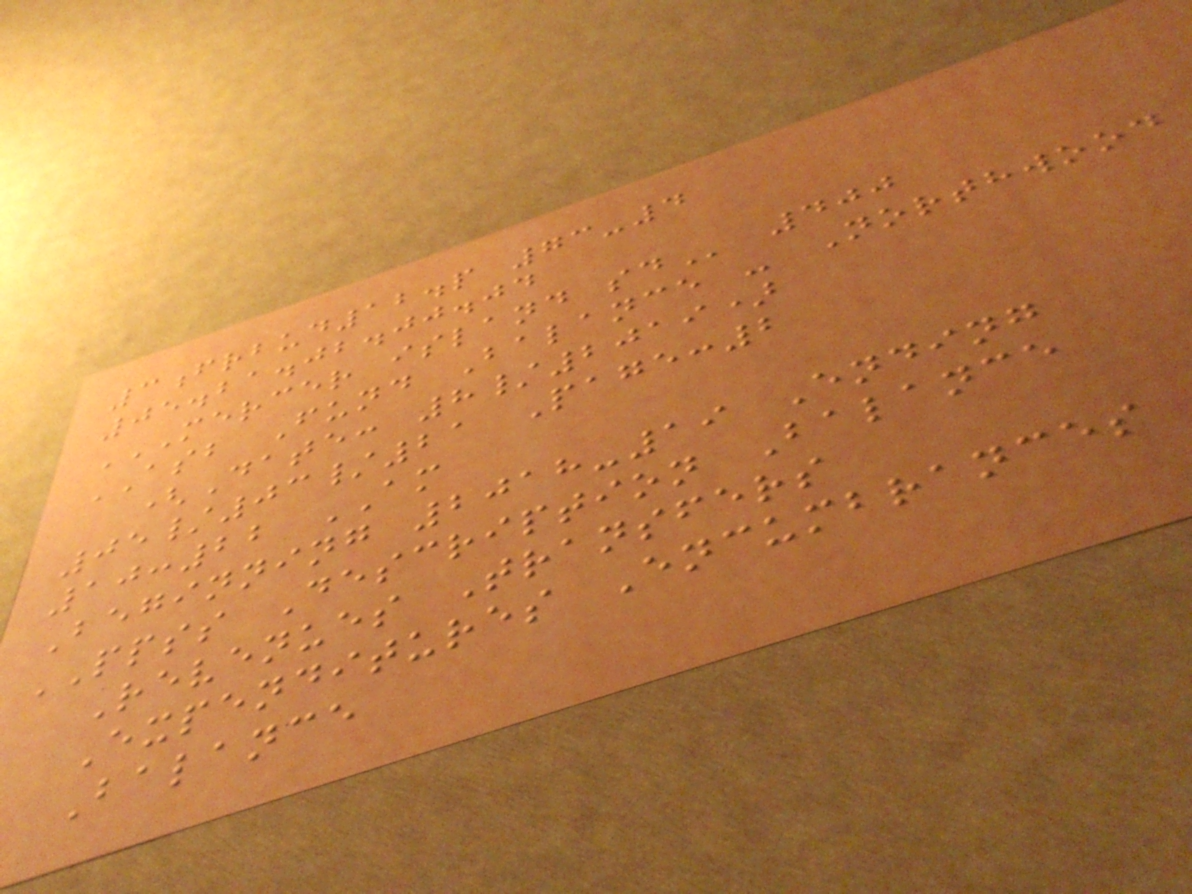3frbud12.p 73-4
05.21.02.00.04
MERCER ISLAND SD 400
ASB Fund Balance - Northwood
(Date: 8/2019)
05/03/21 Page:2
10:22 AM
Beginning 2018-19 Ending
PPSS Description Balance
Revenues Transfers
Expenditures Encumbrances
Balance
